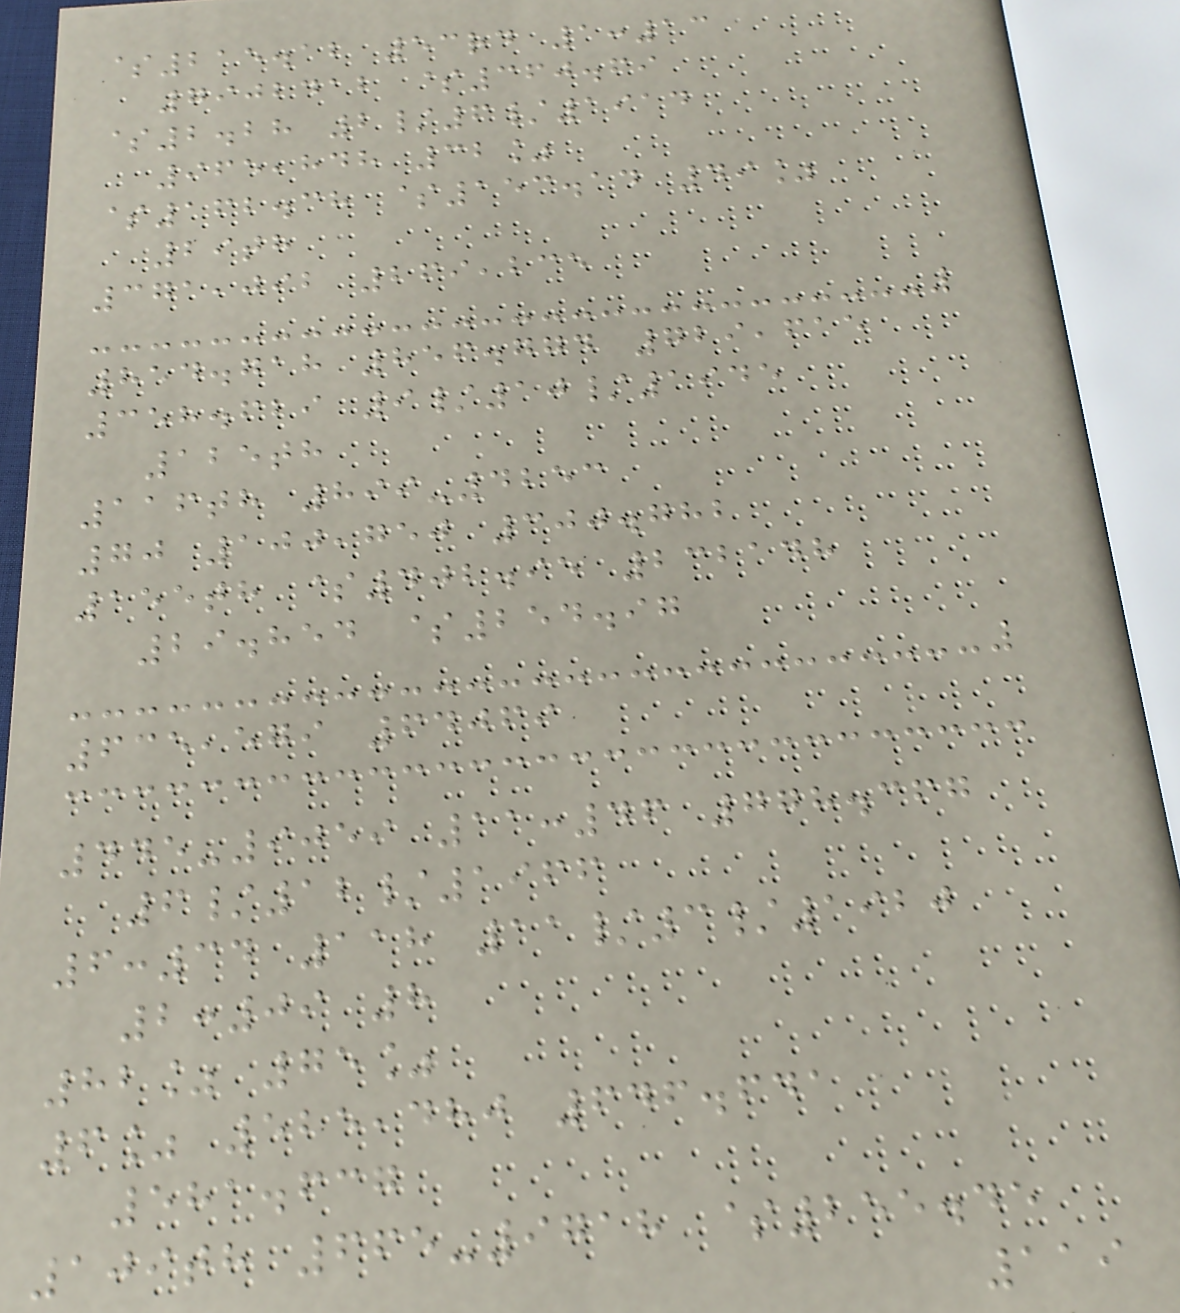$215.12 53rd 1:13
7902412 $360.69
$2.28 2/6/1914
965,848 32%
$162.38 $153.14 49%
29th
371,092 269,235
854.718 856.774 729,615
358.629 9/10/1945
125th
116th 899-4253
70 100,750 300.782
155th $402.95 232148
29.854 $254.97
635,579 64069
445-9059 11:46 778.367
6/12/1966
6:34 118 11/3/1920
2:09 8
82% 75%
6% 525,480 646.641
581.637
109th 665-9718 $255.45
119
